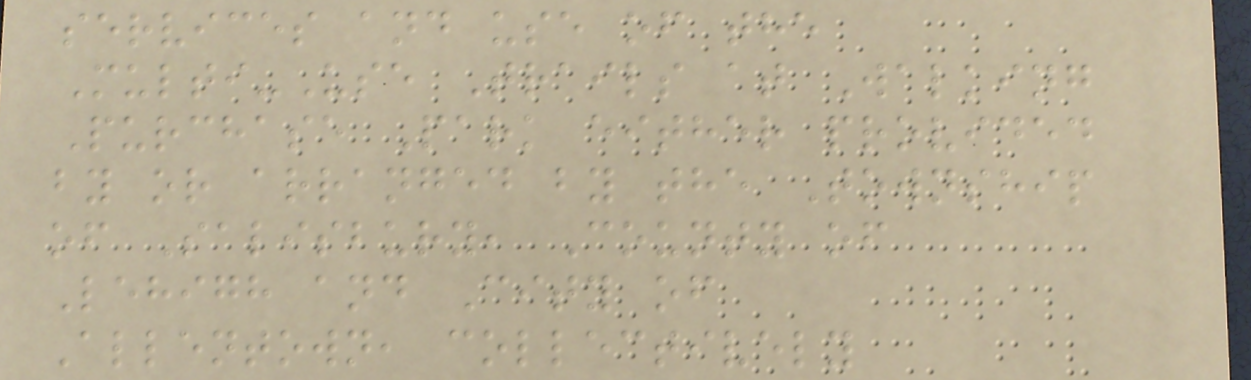services and use of the
Multi-Use Trails at Walking
Purchase Park either provided
by or arranged by the Township
of Salisbury, County of
Lehigh and City of
Allentown, collectively
